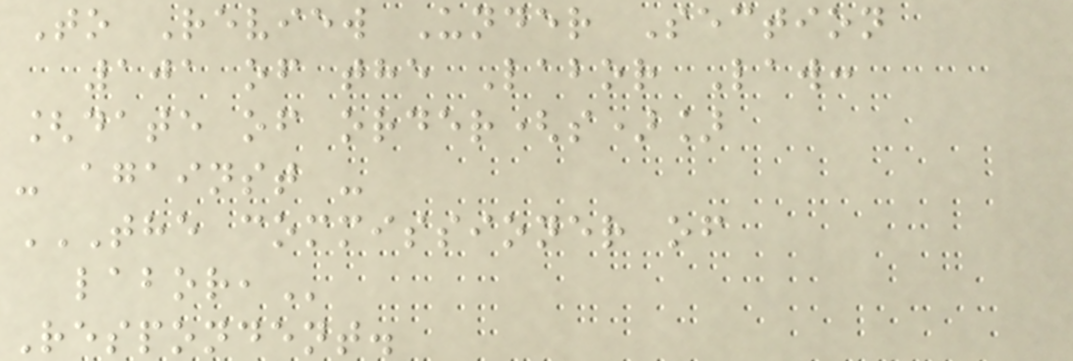To Review Under Section
101 of the Labor Law:
[date of order(s)]
- against -
THE COMMISSIONER OF
LABOR,
Respondent.
